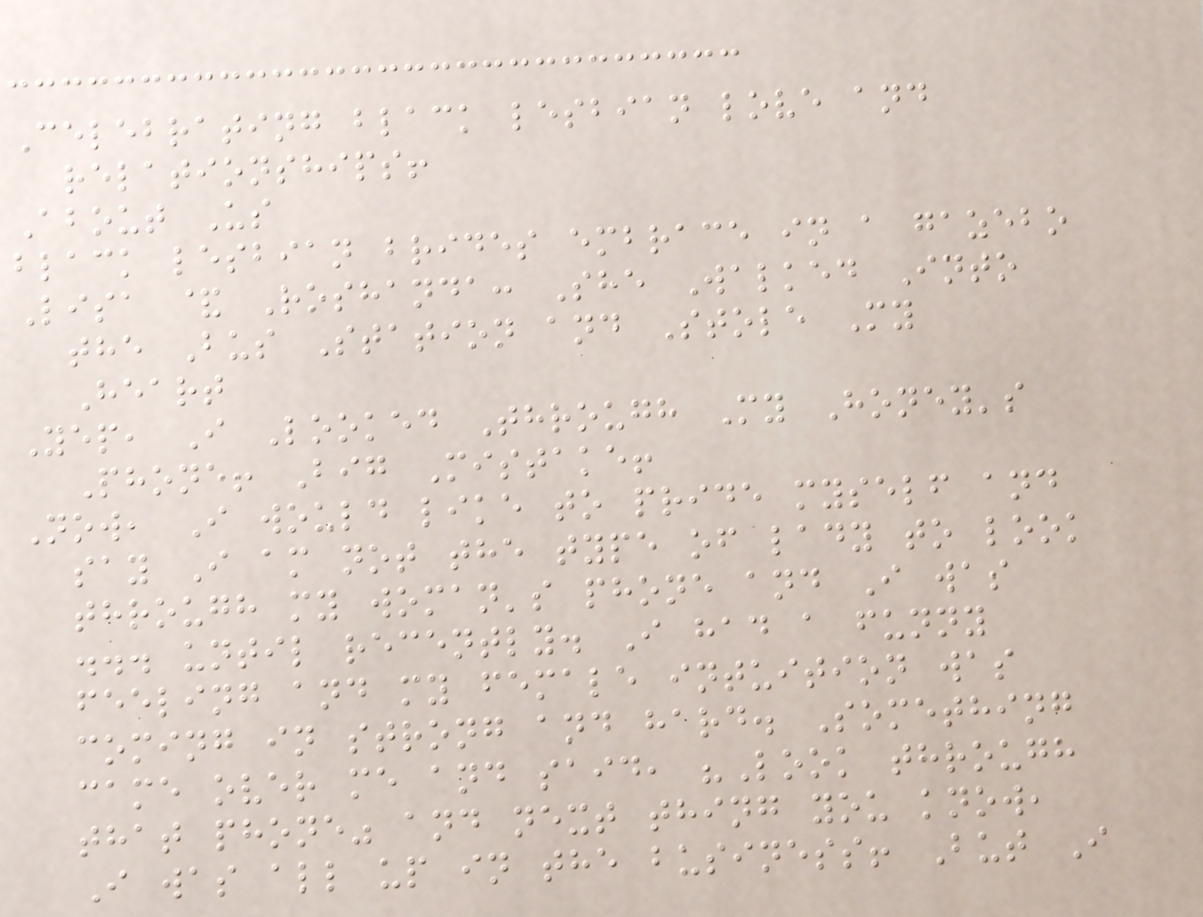Celebrating black lesbian love and
relationships!
About Us
black lesbian brides embrace in a gazebo
Lisa & Roshanda: She Walked Into
the Bus Station and Stole My
Heart
Yep, I Looked Through My Honey's
Phone! Big Mistake!
Now, I would like to pride myself and
say I am not the type of lady to look
through my woman's phone and I was
... until recently. I had a funny
feeling and my female intuition was
coming in strong and hard. Something
came over me and said, "Look through
that phone" and next thing you know,
I was all up in the business! But I
